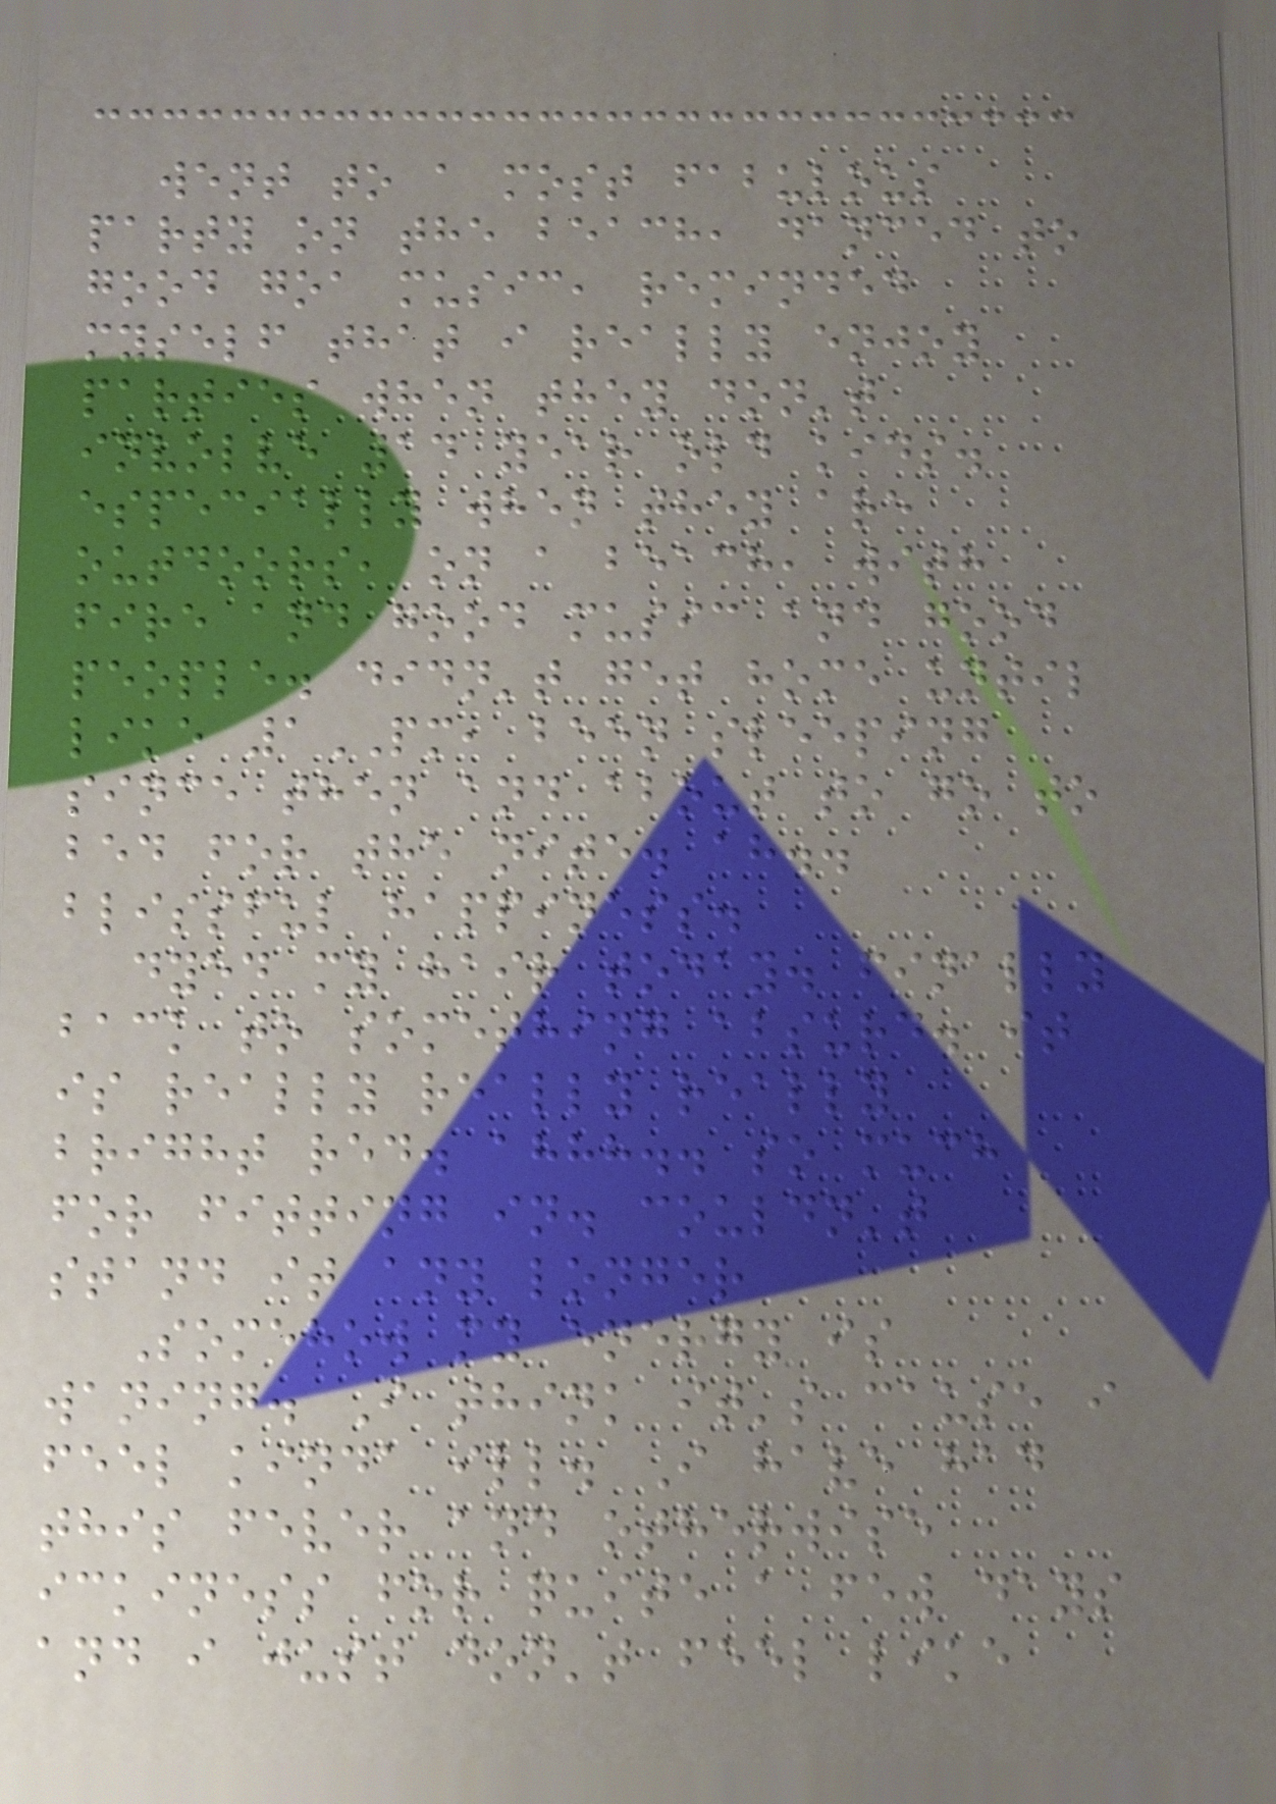went to a most fabulous
party on the beach, danced to
good goa music, reminded
myself that i really enjoy
parties when they don't
involve 14 year old kids.
especially when they are
outdoors, on a beach, with
fire and good music and good
people. didn't get home until
like 1PM, been sleeping
since then and about to go to
bed for the nite. ah..
blissful happiness.
dyed my hair today. finally
back to something absurd. it
is really really really
bright red. ahhh.. so much
for fitting in. couldn't
stand it any longer
Somehow my energy is
waning. I think it's cause i
feel kinda ill. I have had
this fever and otherwise
ickiness for quite a few days
and i just don't feel like
